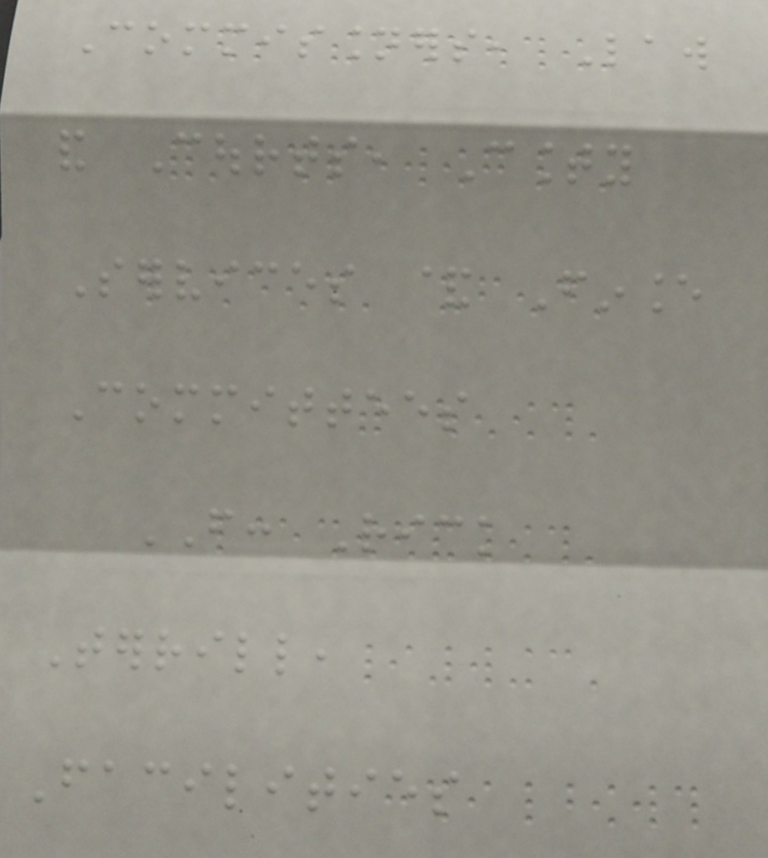Commissioners, Law
and Courts, County
Services & Finance
Committees
FROM: Rick
Terrill,
Facilities
